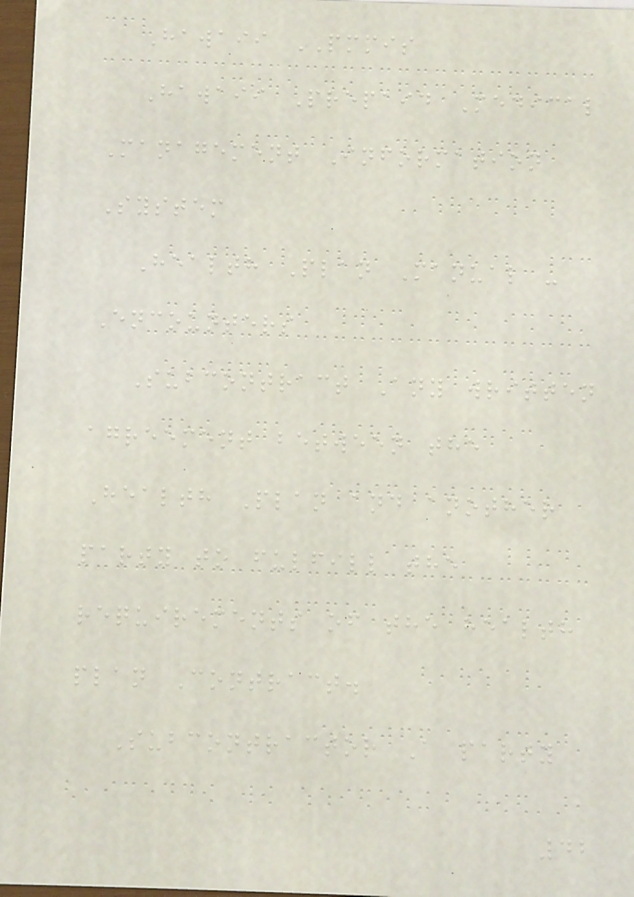Hawaii PMMIS
Hawaii Prepaid Medical
Management Information
System
Health Plan Manual -
Encounters
Subcontract Any written
agreement between the
Health Plan and another
party to fulfill the
requirements of the health
plan Contract.
Subcontractor A party
42
